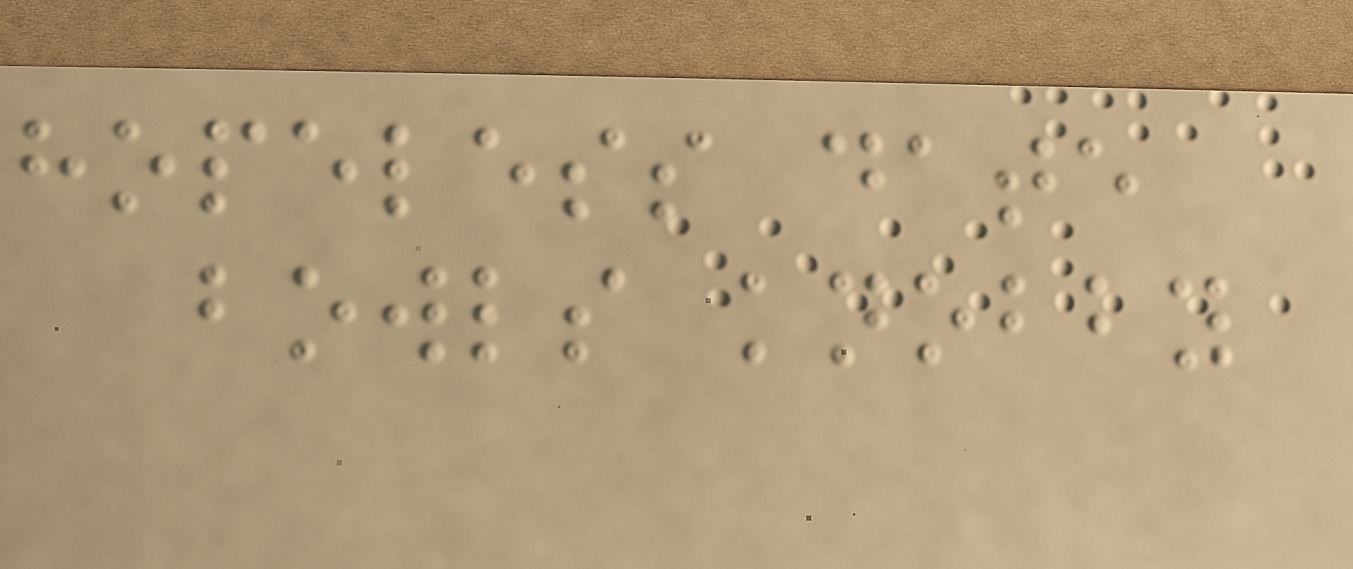hopeless date
bowls knobby
